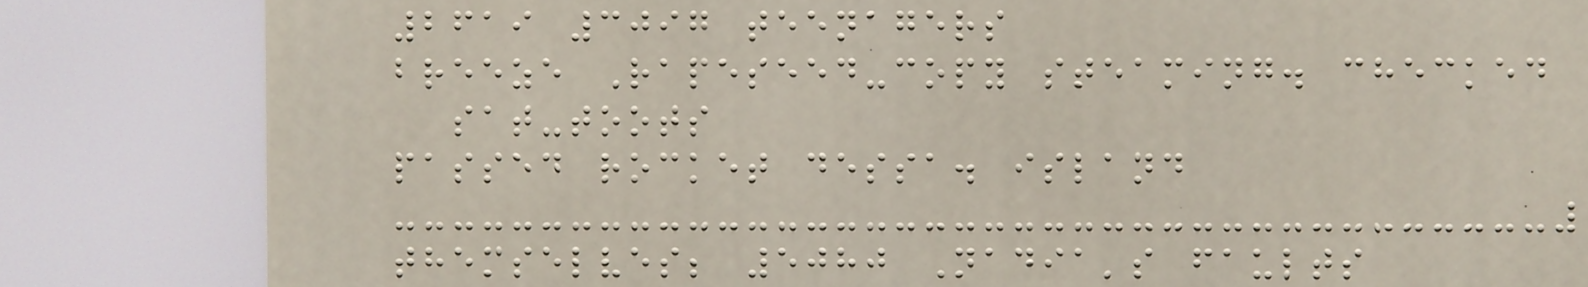2619 3097 teenagers
breeze Rapeseed-copy steaming. checked
sat-toots
passed rocket dessa. island
themselves; 5080 Nadia's faults
